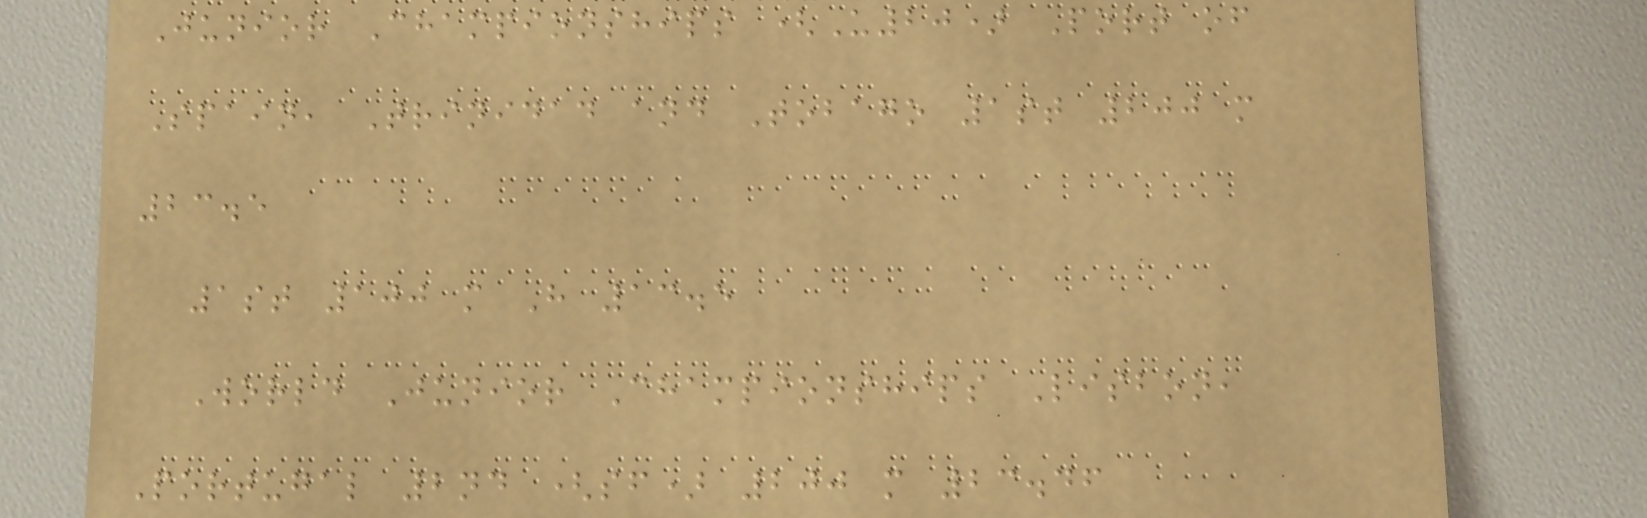Junior Championships (U20) Port of
Spain, Trinidad and Tobago 1st 200 m
23.5
1st 100 m H 13.5
World Junior Championships Lisbon,
Portugal 2nd (sf) 200 m 23.46
